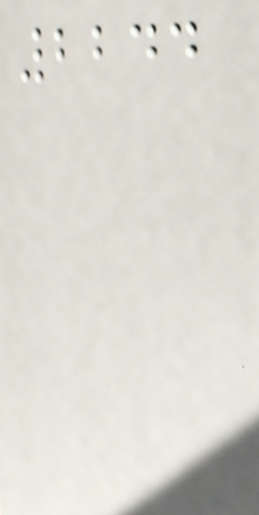2244
